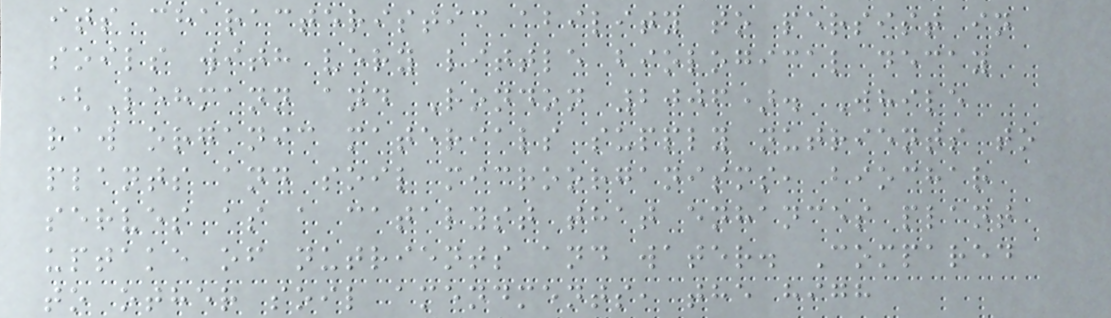its characteristic ability to persist in
soils with very little biological decay
(Lehmann and Rondon 2006). While
raw organic materials supply nutrients to
plants and soil microorganisms, biochar
serves as a catalyst that enhances plant
uptake of nutrients and water. Compared
to other soil amendments, the high
